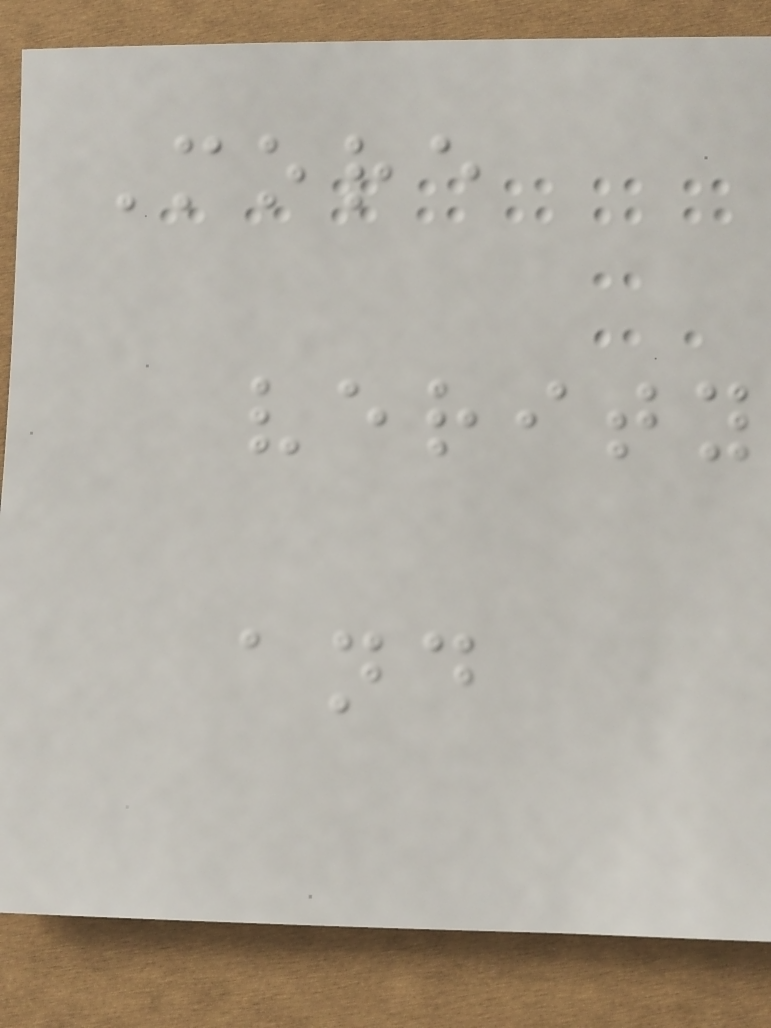More
verity
and
